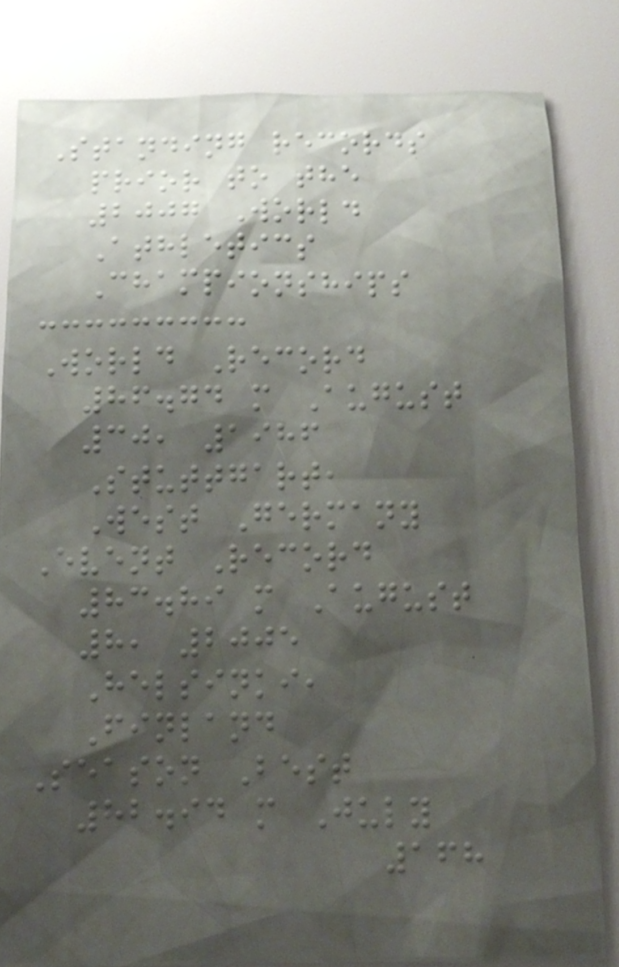Standing records
prior to the
2007 World
Athletics
Championships
World Record
86.74 m August
30, 1986
Stuttgart,
West Germany
Event Record
83.89 m August
8, 2005
Helsinki,
Finland
Season Best
82.94 m July
168
